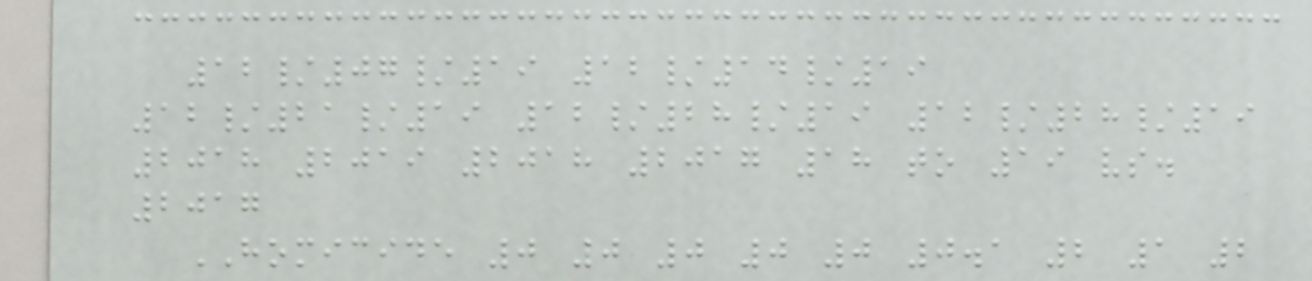12/07/19 12/14/19
12/21/19 12/28/19 12/28/19
2018 2019 2018 2017 18 to 19 vs.
2017
HOMICIDE 0 0 0 0 0 0.1 2 1 2
